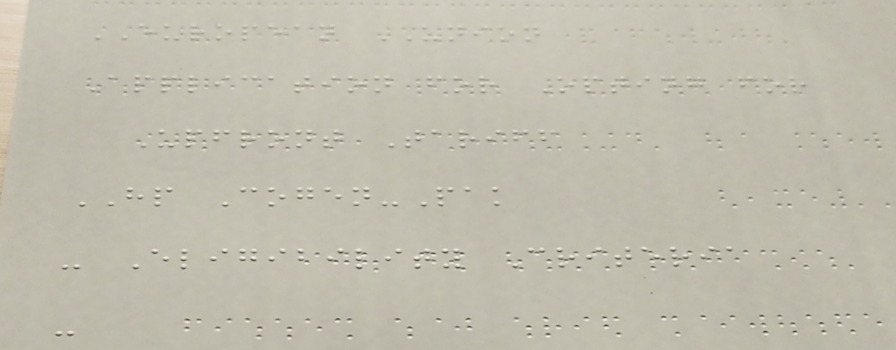EUROPEAN UNION
Application for Opting for
Upfront Tariff
HP Cogen-Pak
- Eligibility Criteria
-
